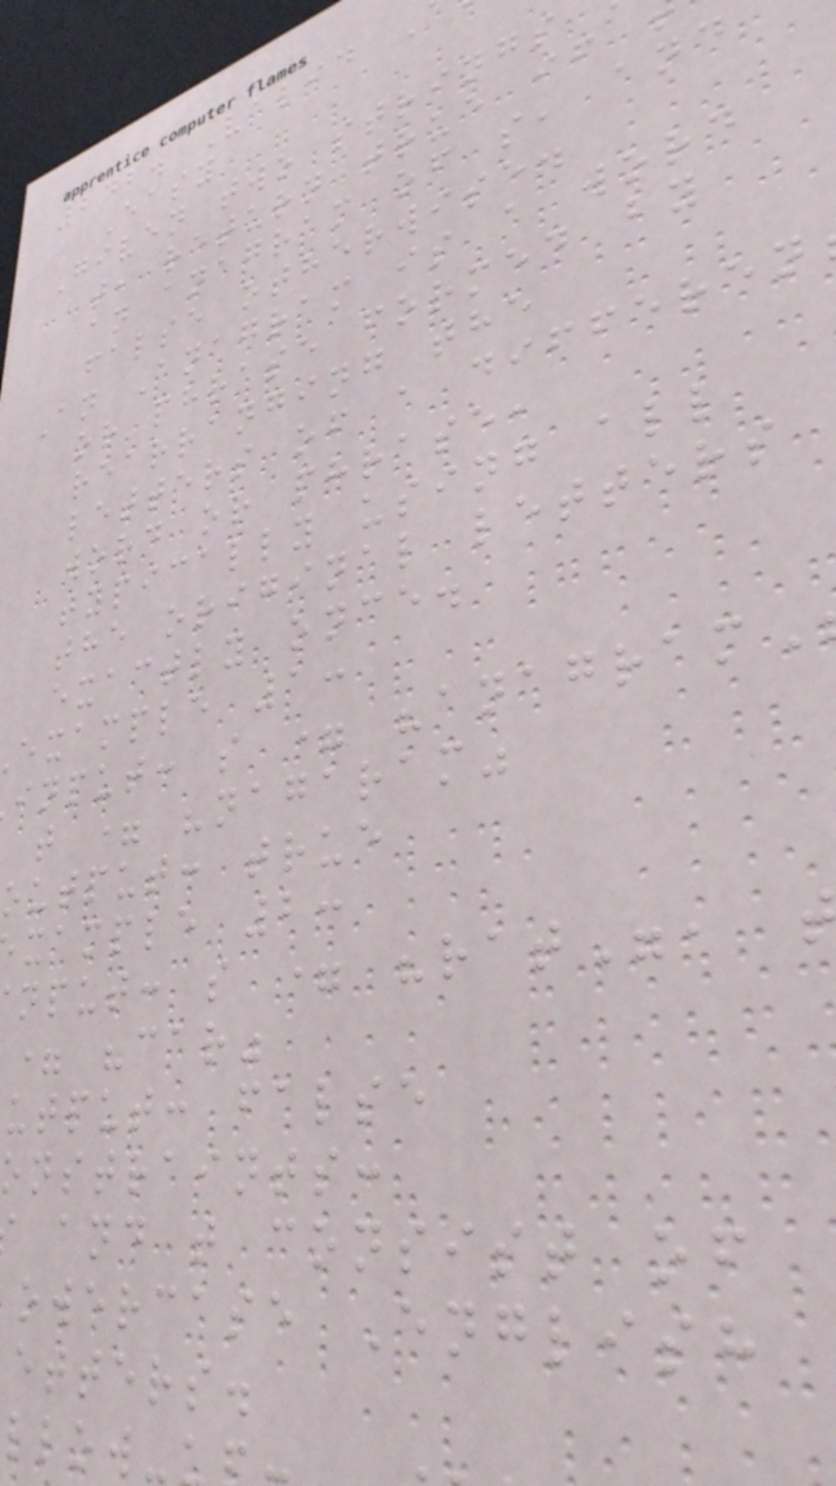242. Valid
Easy
Given two strings
t, return true if
an anagram of s, and
false otherwise.
An Anagram is a word
or phrase formed by
rearranging the
letters of a differen
word or phrase,
typically using all
the original letters
exactly once.
example 1:
input: s = "anagram
t = "nagaram"
output: true
xample 2:
nput: s = "rat",
= "car"
utput: false
onstraints:
and t consist of
owercase English
etters.
